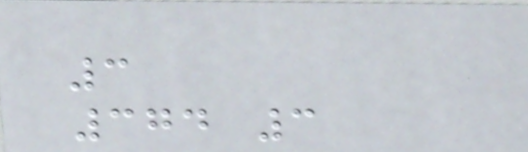3
374 3
